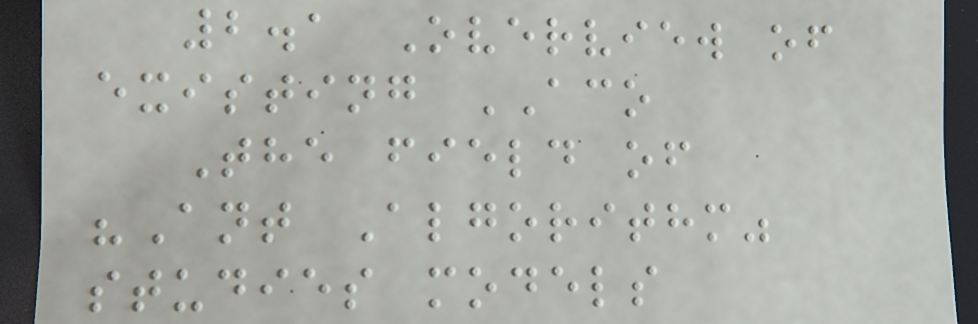2.1 Overview of
existing ACO
The field of
"Ant Algorithm"
studies models
